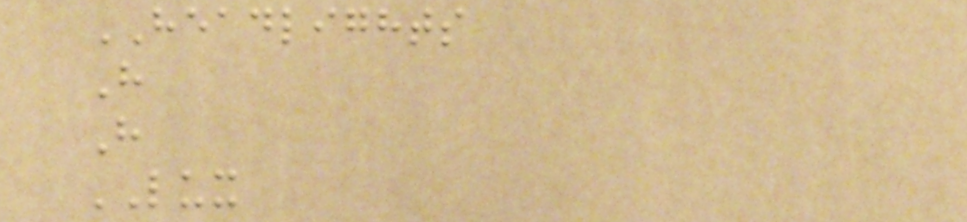HEADLIGHTS
H
H
LUX
